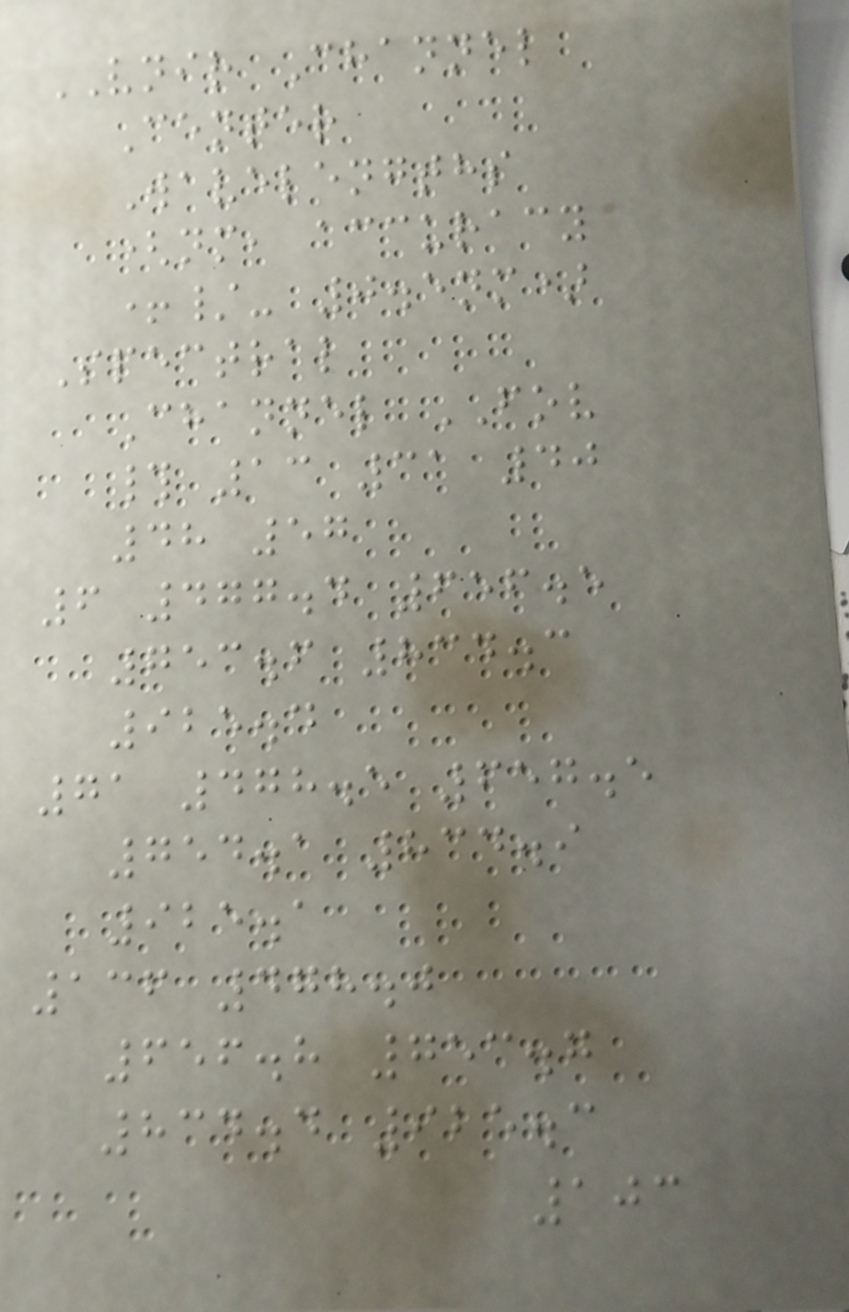VNIR Channel
Center
Wavelengths
(nm, accuracy
+/- 0.5nm)
Spectral
Channel FOV
# 13 31 40
48 57
6 477.4 656.5
753.6 834.3
925.4
71 478.5 657.5
754.1 834.9
925.1
136 478.0
656.8 753.7
834.4 925.3
103
